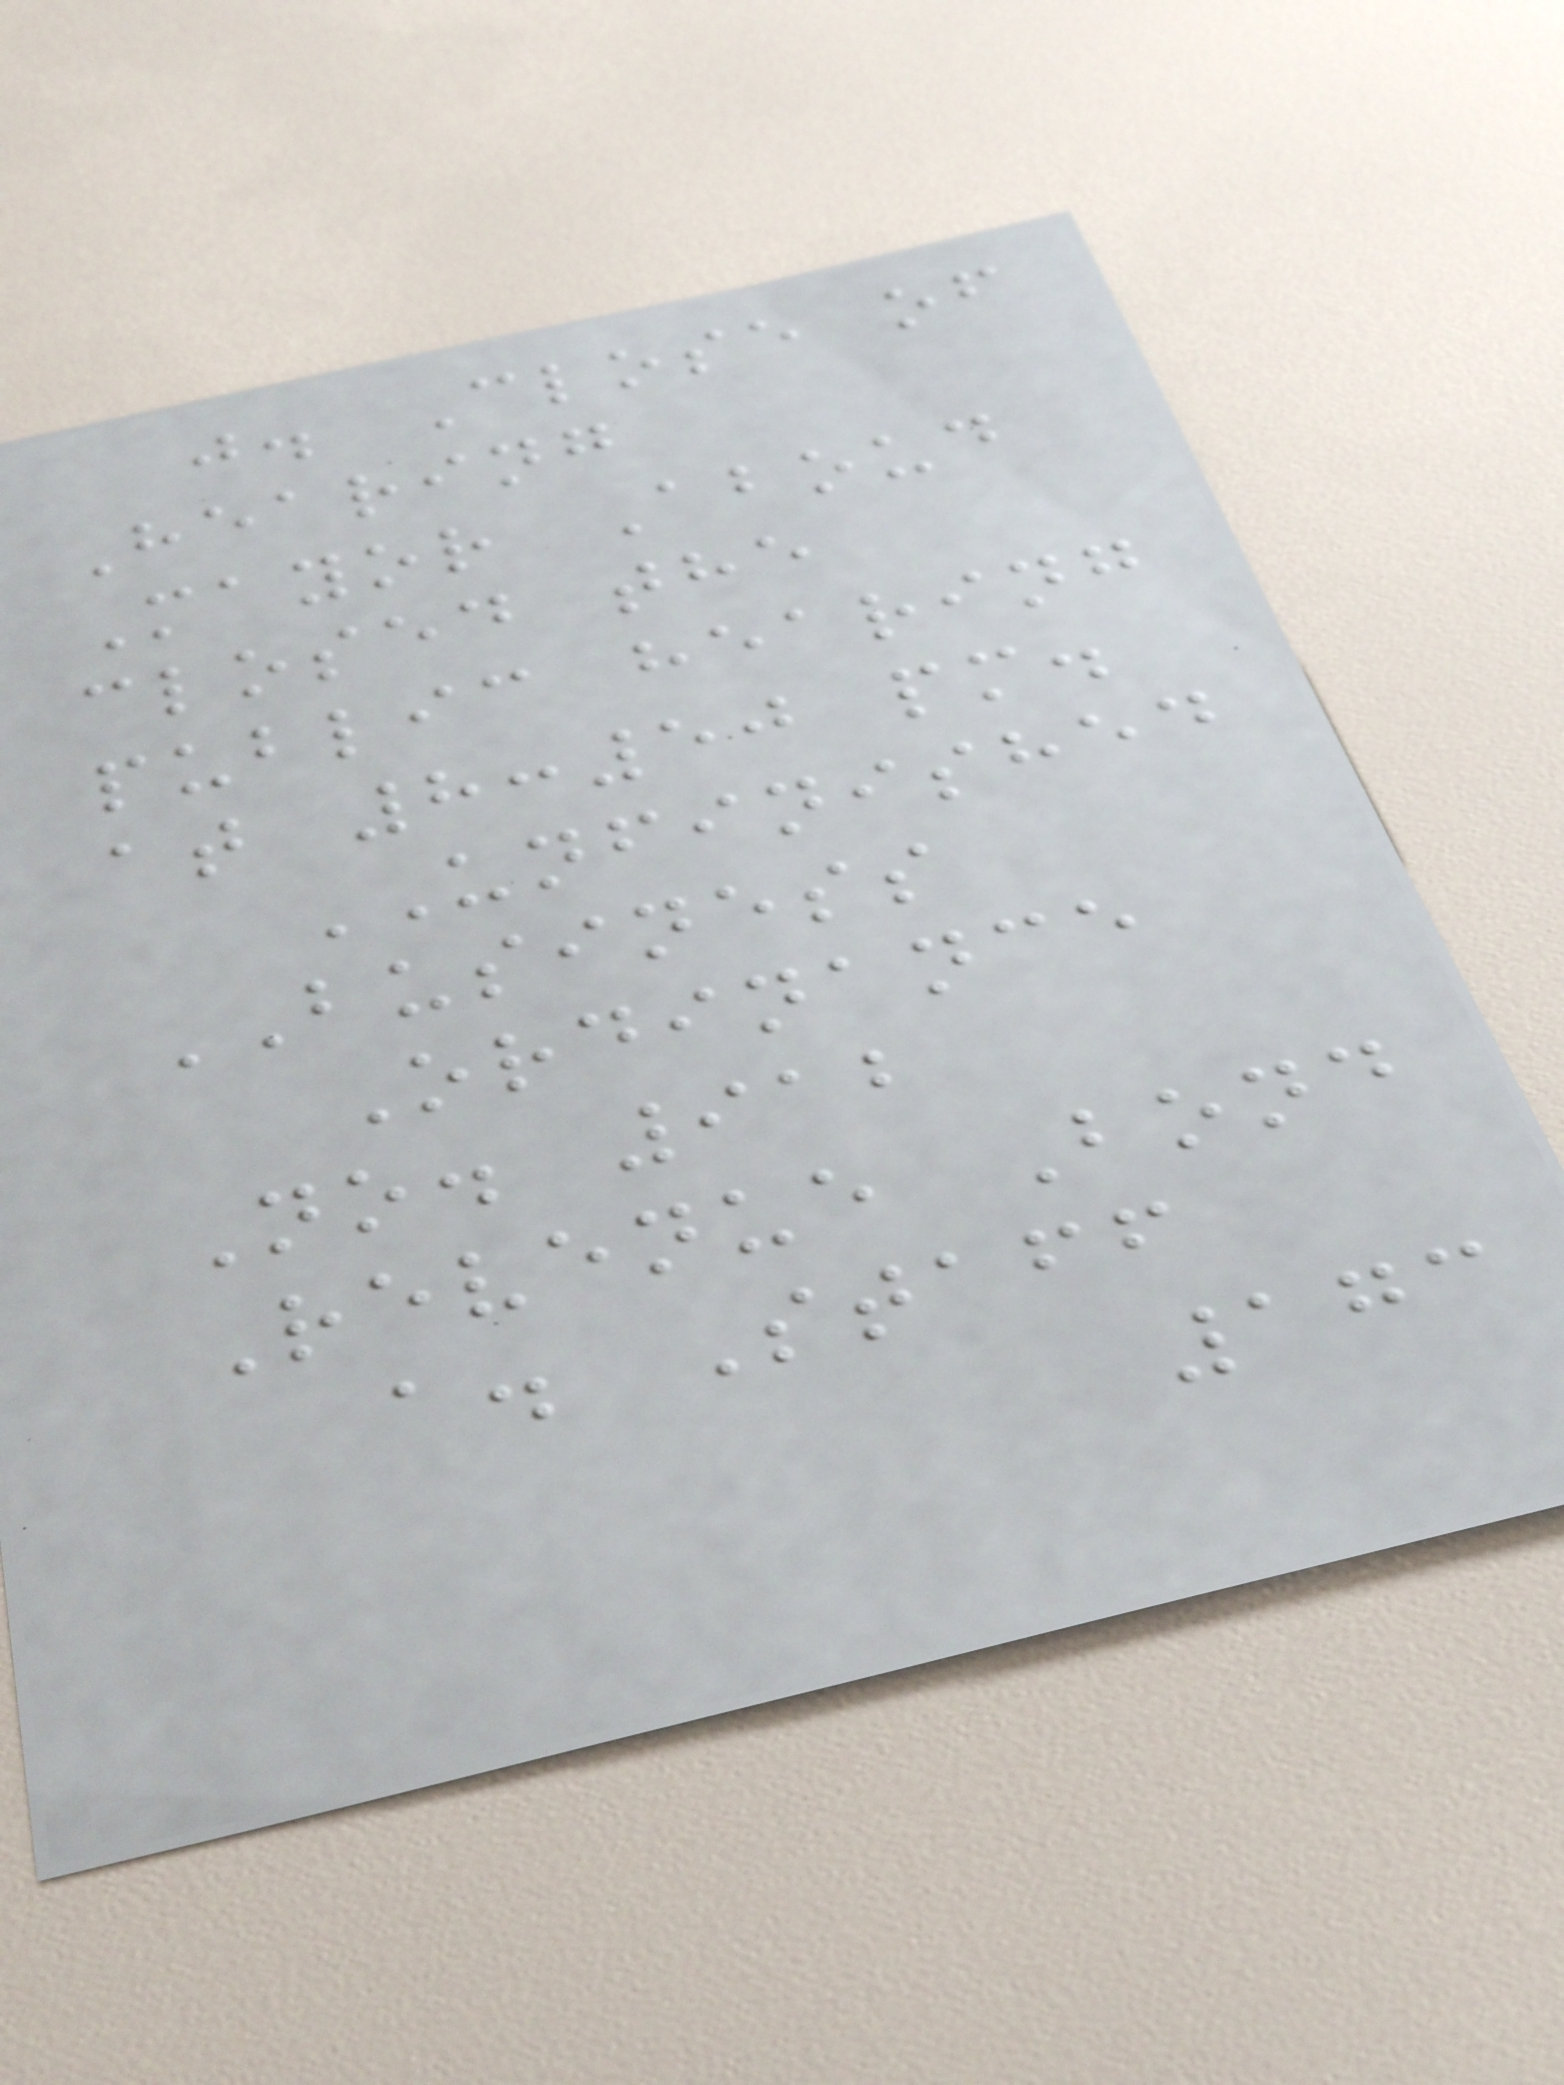j. Close of
Hearing
Mayor Aboud
closed the
public hearing
at 8:50 pm.
UNFINISHED
BUSINESS
Ordinance
No. 912
Revenue Bond
a. Staff
173
